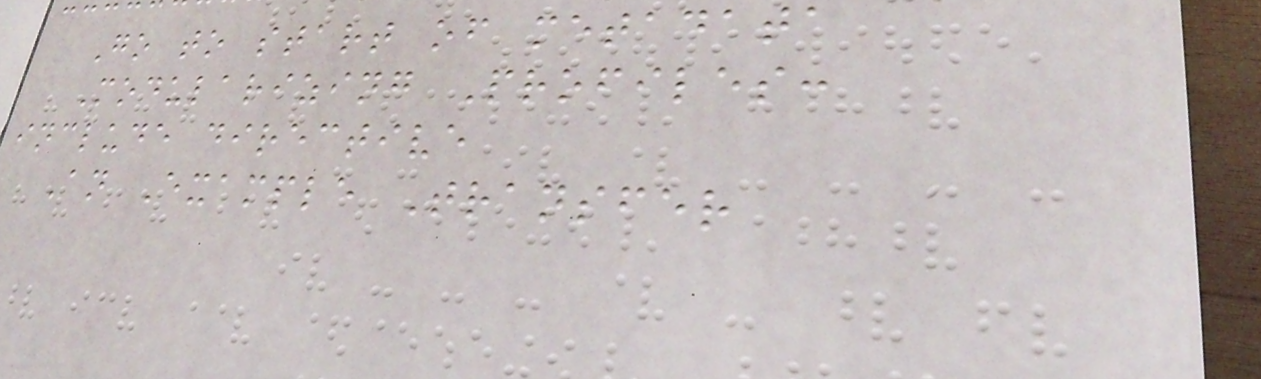Go to start of metadata
Modularizing Profiles:
include directive
An Example Transfer
